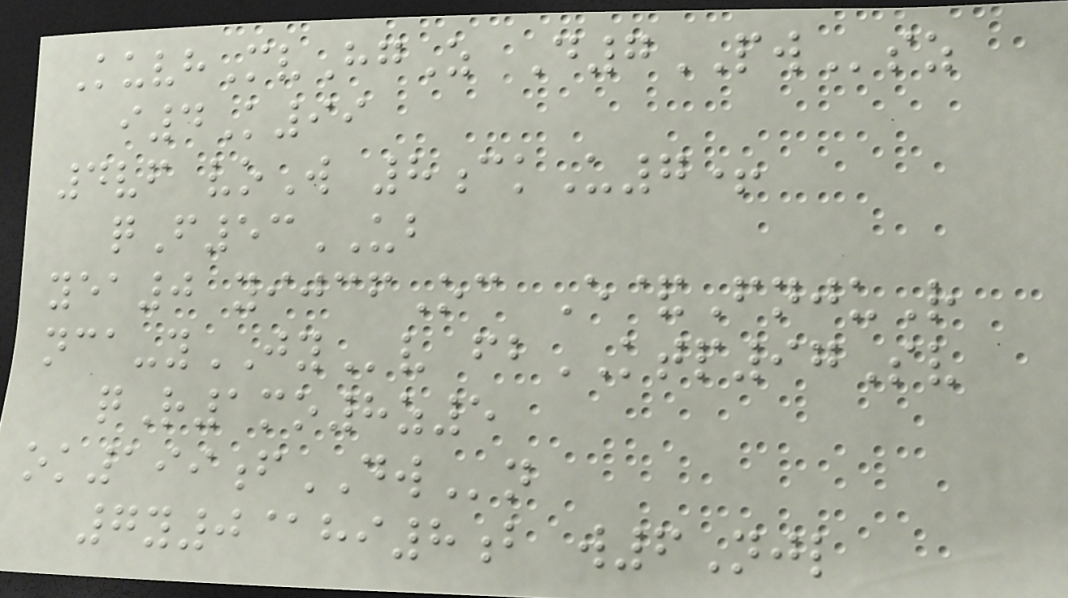KuvhMvHgZ D7PWsz
i4K99
4vf voW 8ckU7+
qF53UB
yea0 yijcfOc E&FnjuR
nca-yJYv fbKTP97Sv
qR1mo8z5
ok199fDWn
7y0@hi8b w6Njl
